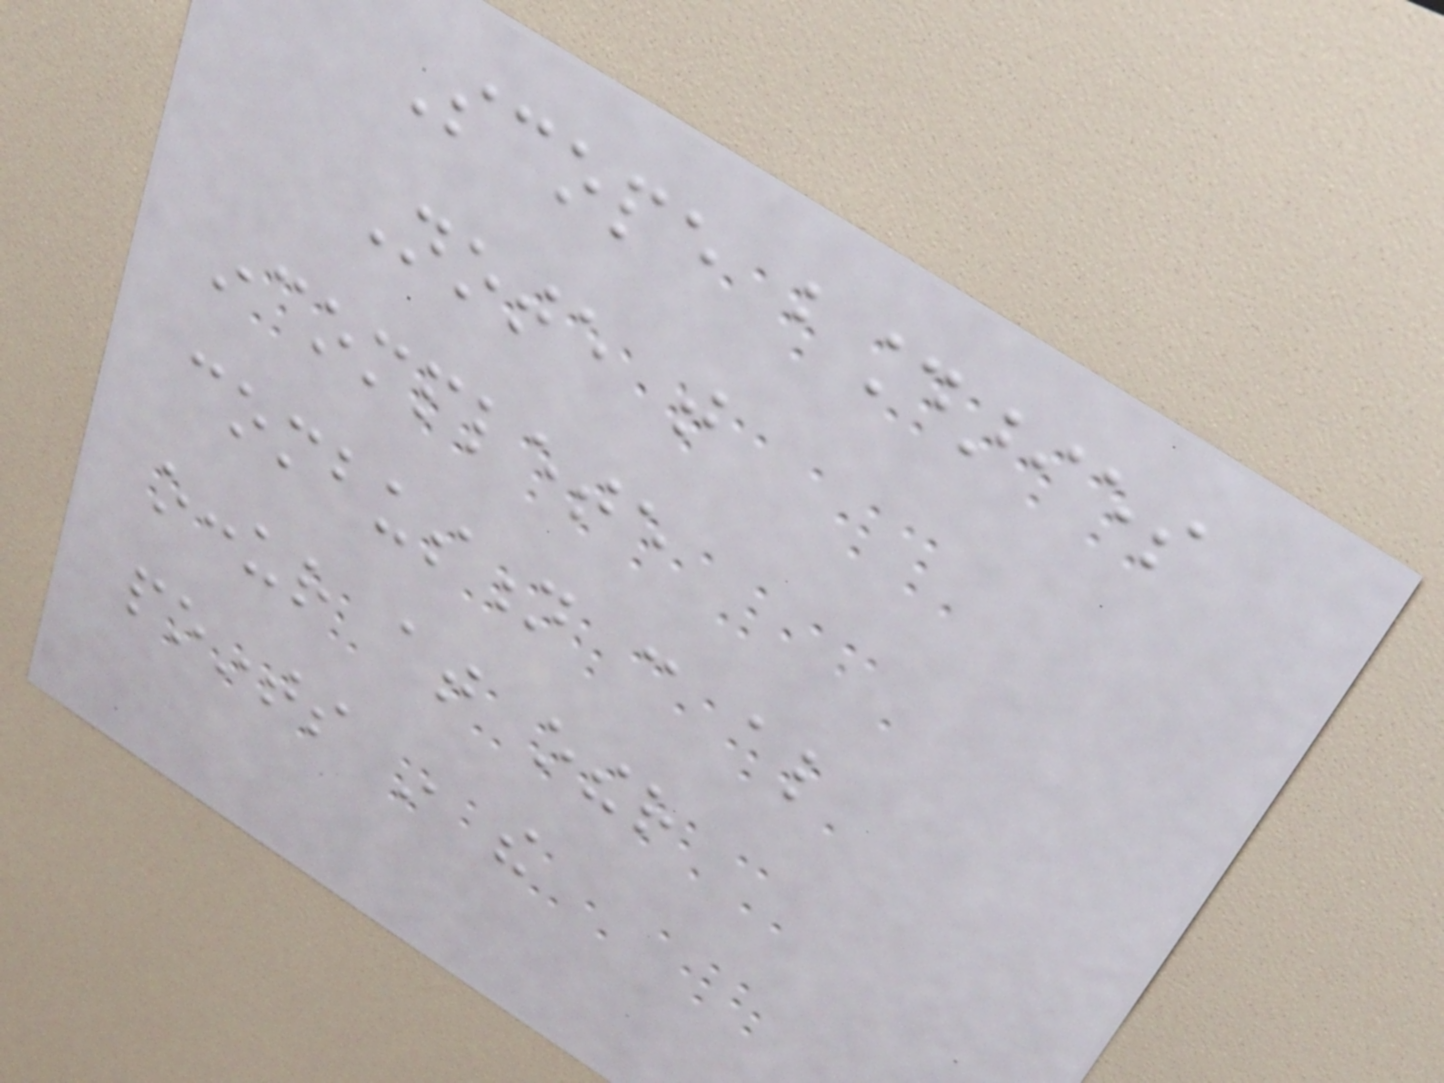Scope boundaries
Note that
incomplete
combustion can also
occur at other
points in the
